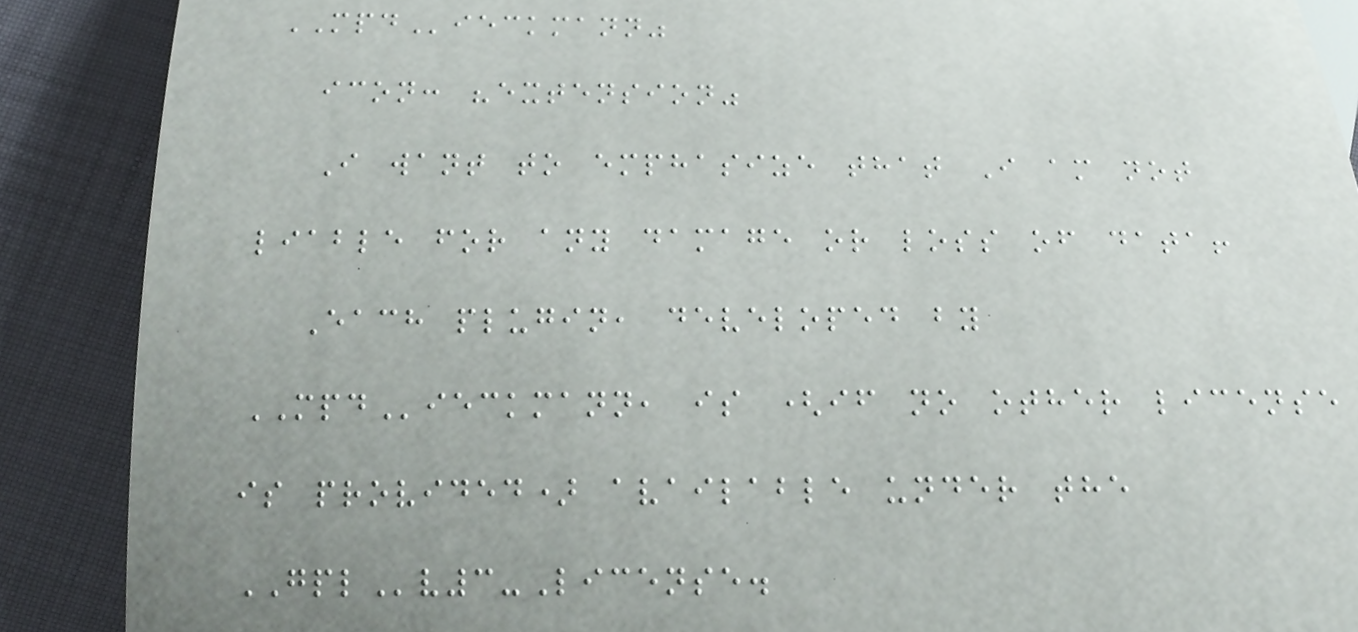MPDieckmann"
icon: "extension"
I want to emphasize that I am not
liable for any damage or loss of data!
Each plugin, developed by
MPDieckmann, is (if no other license
is provided) available under the
GPLv3-License.
